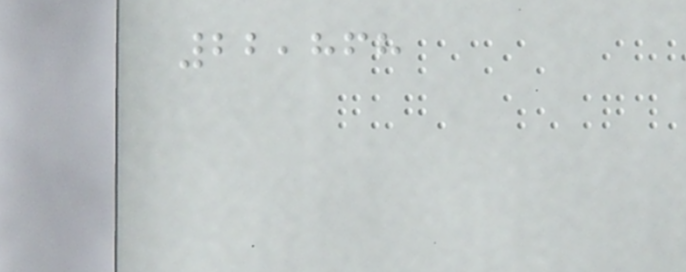22,868
